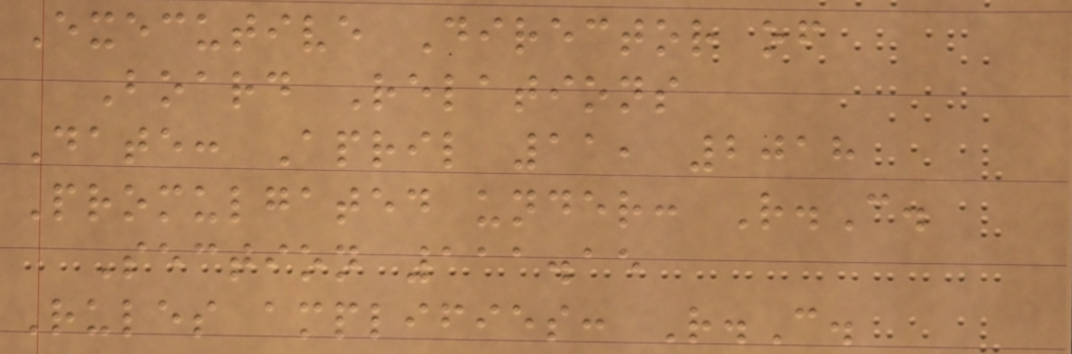Executive Director of
Board Relations
Date: April 11, 2018
Promulgated under: R.C.
Section 111.15
Rules amplifies: R.C.
